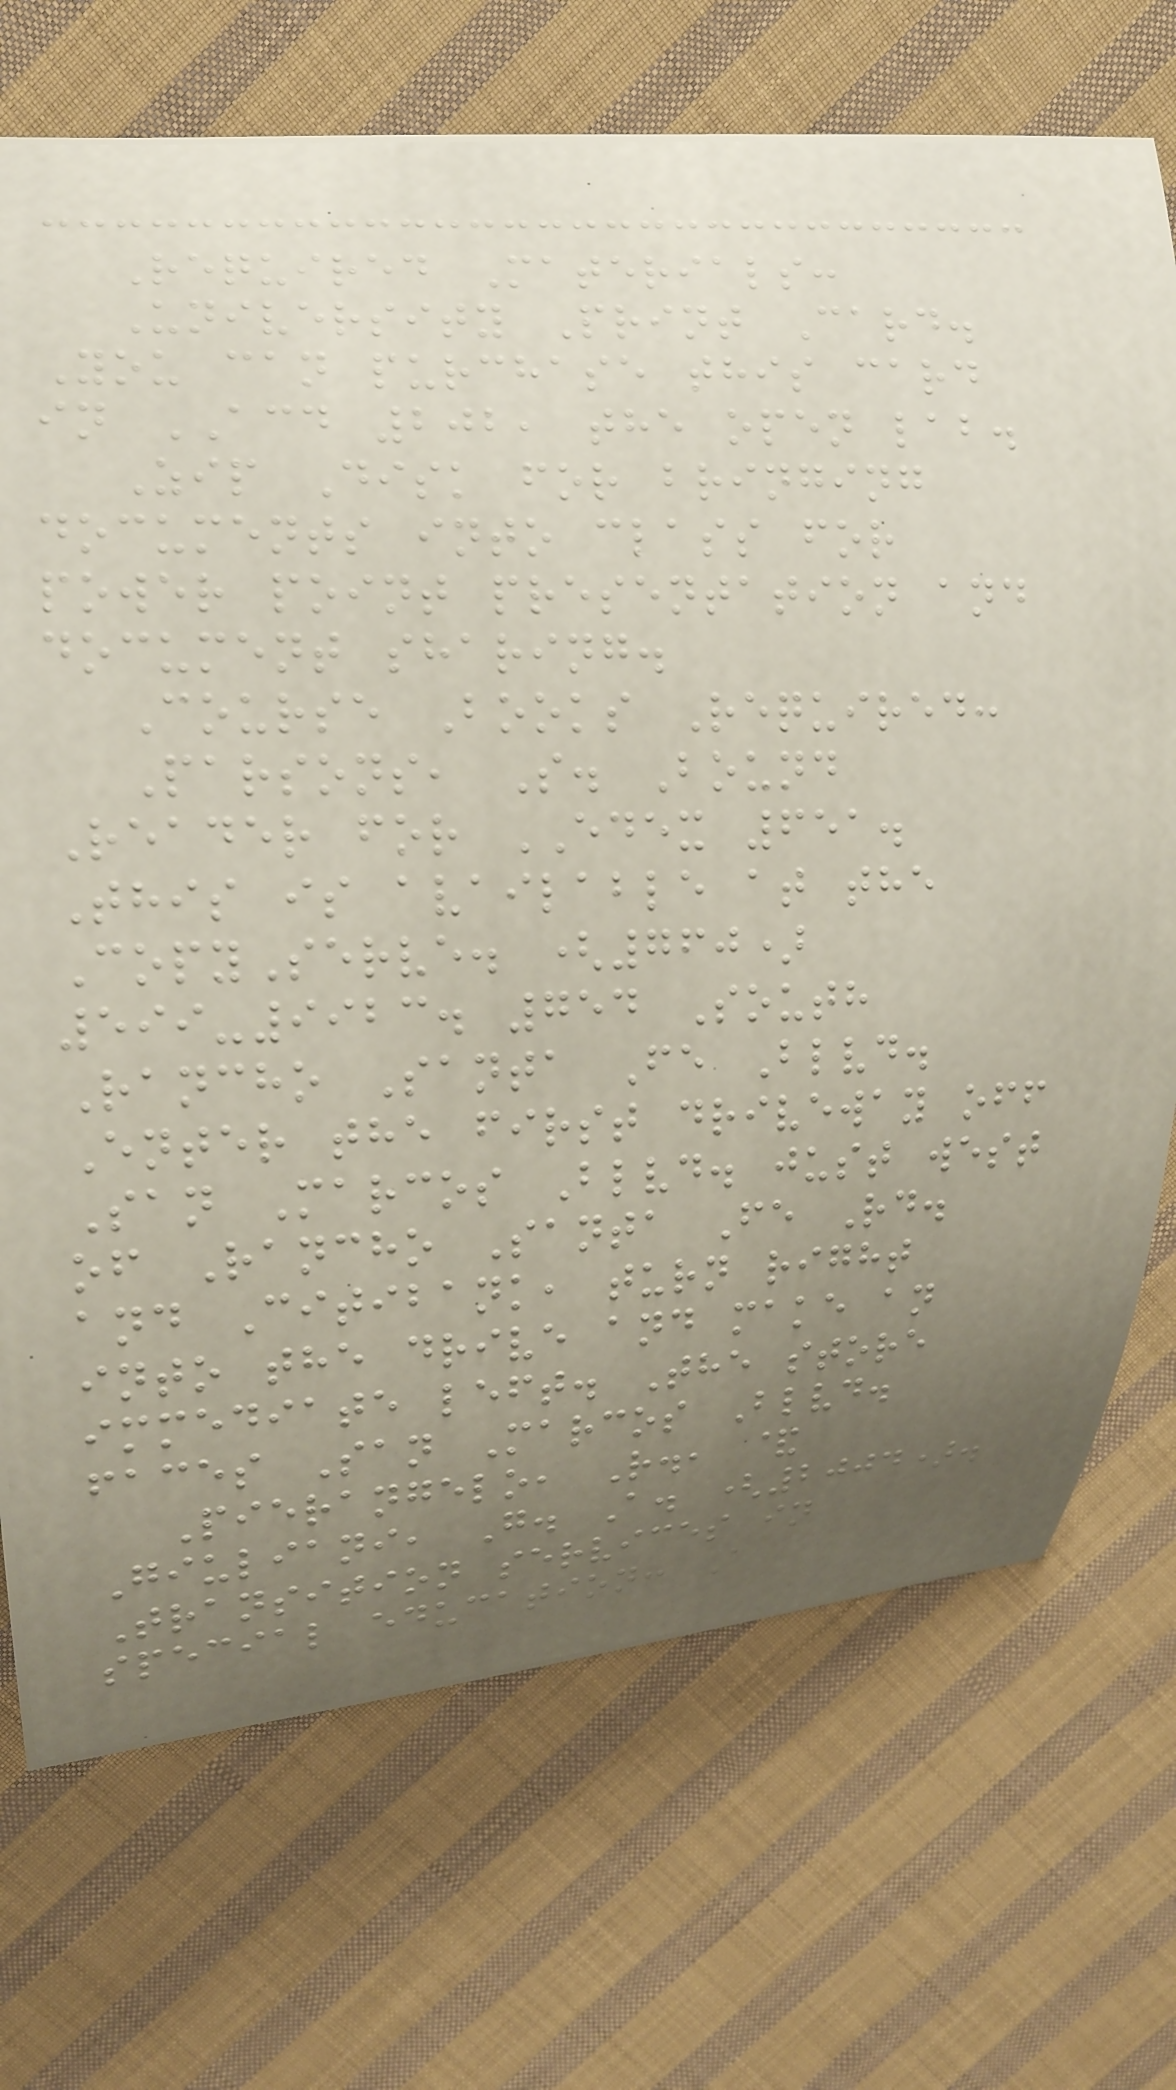Required Materials:
University Print Card.
You can purchase this card
in ACD 202, the open lab.
Zip Disk for bringing
documents into class for
power point presentation and
document sharing.
Course Books Required:
Parsons, S. Bound
Reader for EDEX 651.
This is available at the
CopyServe. (760)
599-9923. 754 South
Rancho Santa Fe Blvd.
Enter the first driveway off
San Marcos Blvd. just west
of Rancho Santa Fe Rd.
and Citibank, turn right
into the drive and make an
immediate left. The store
faces San Marcos Blvd.
Pierangelo, R., &
Giuliani, G. A. (2004).
Transition services in
special education: A
